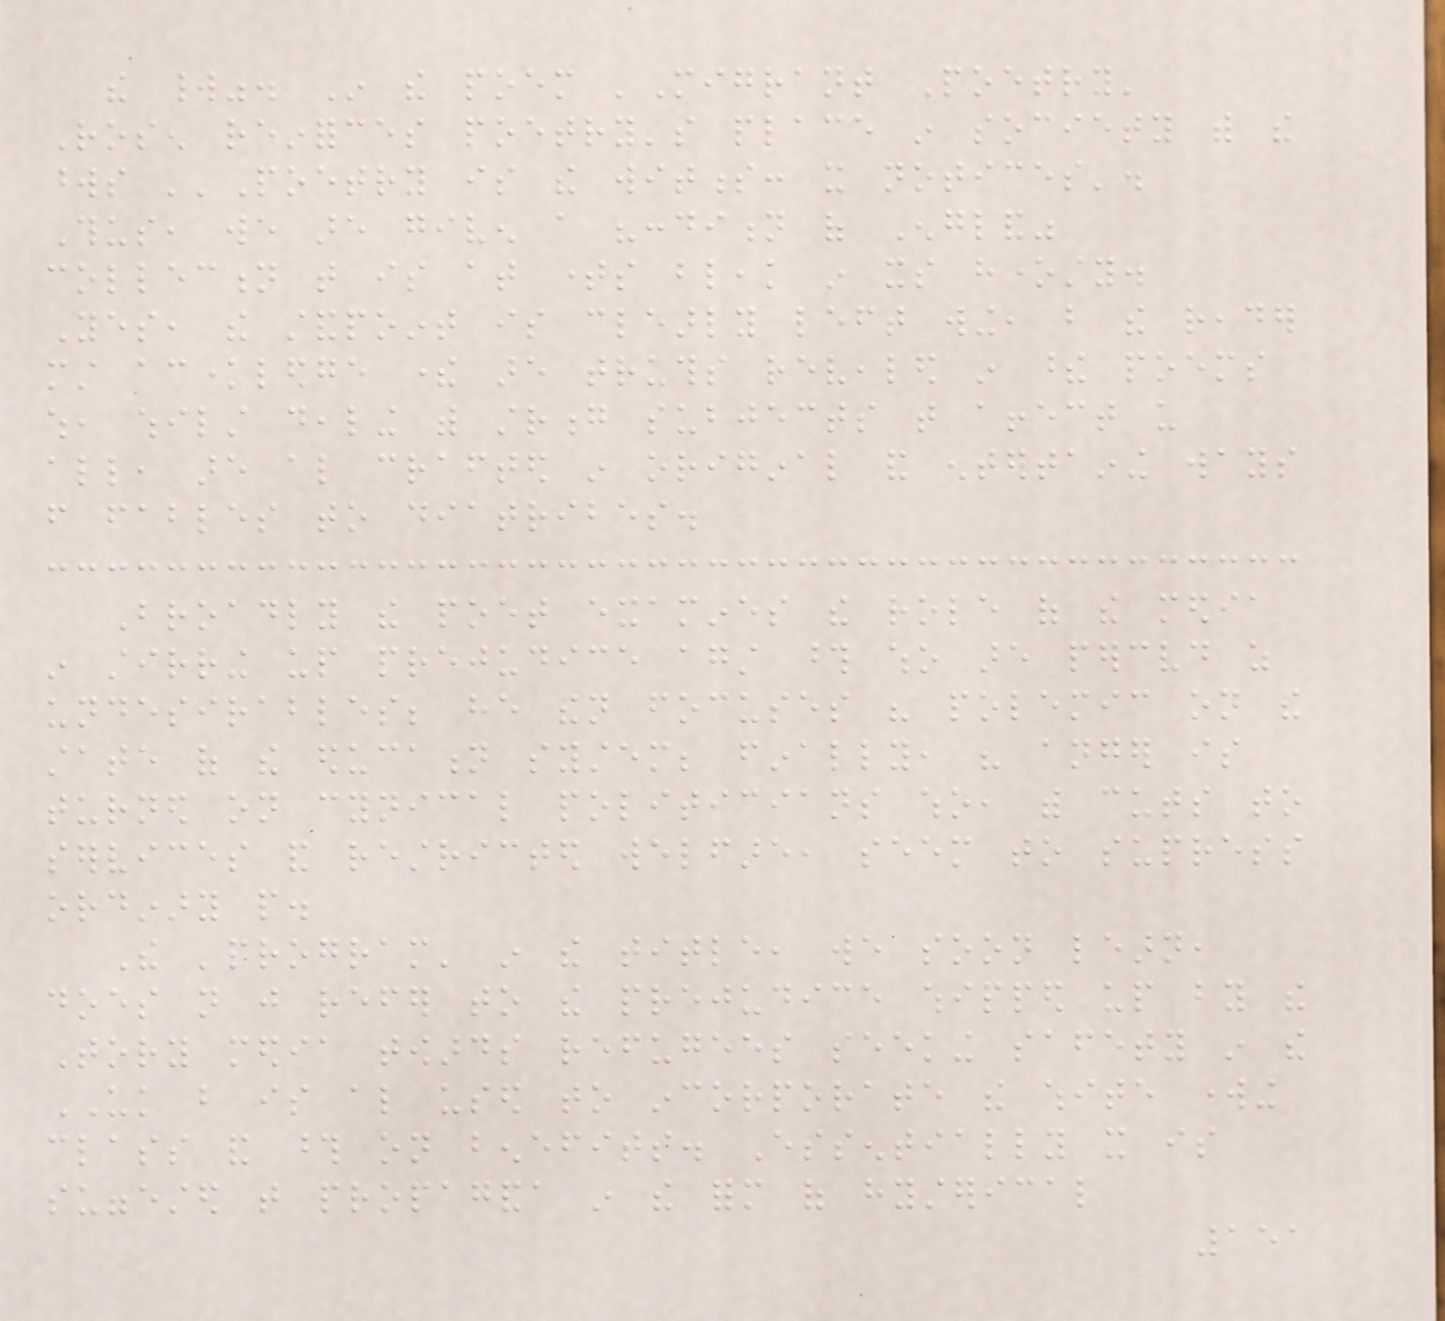the world". In the poem 'Migrant Poetry'
Rosen reinforces poetry's place in society with the
words ''Poetry is the witness: it notices'.
Thus, we are given a "condition of England"
collection that is at times bleak in its honesty.
Yes, the standpoint is clearly left wing, but the reader
must acknowledge there are truths revealed in these poems
which, whilst dealing with strong subjects that affect us
all, are also crafted in original and entertaining ways
from fables to diatribes.
Broadly the poet examines the role of the media
in stirring up prejudice against those who are perceived as
undesirables; he then focuses his polemic on the
state of the education system; finally, his anger is
turned on cynical politicians who, with cuts to
services and restricted welfare, seem to supress
ordinary people.
The 'program' in the title, we soon learn,
does not just refer to the prejudice whipped up by the
Tory media towards refugees seeking safety in the
UK but is also used to incorporate the white working
class and those on benefits. Essentially it is
suggested that propaganda in the form of hysterical
151
